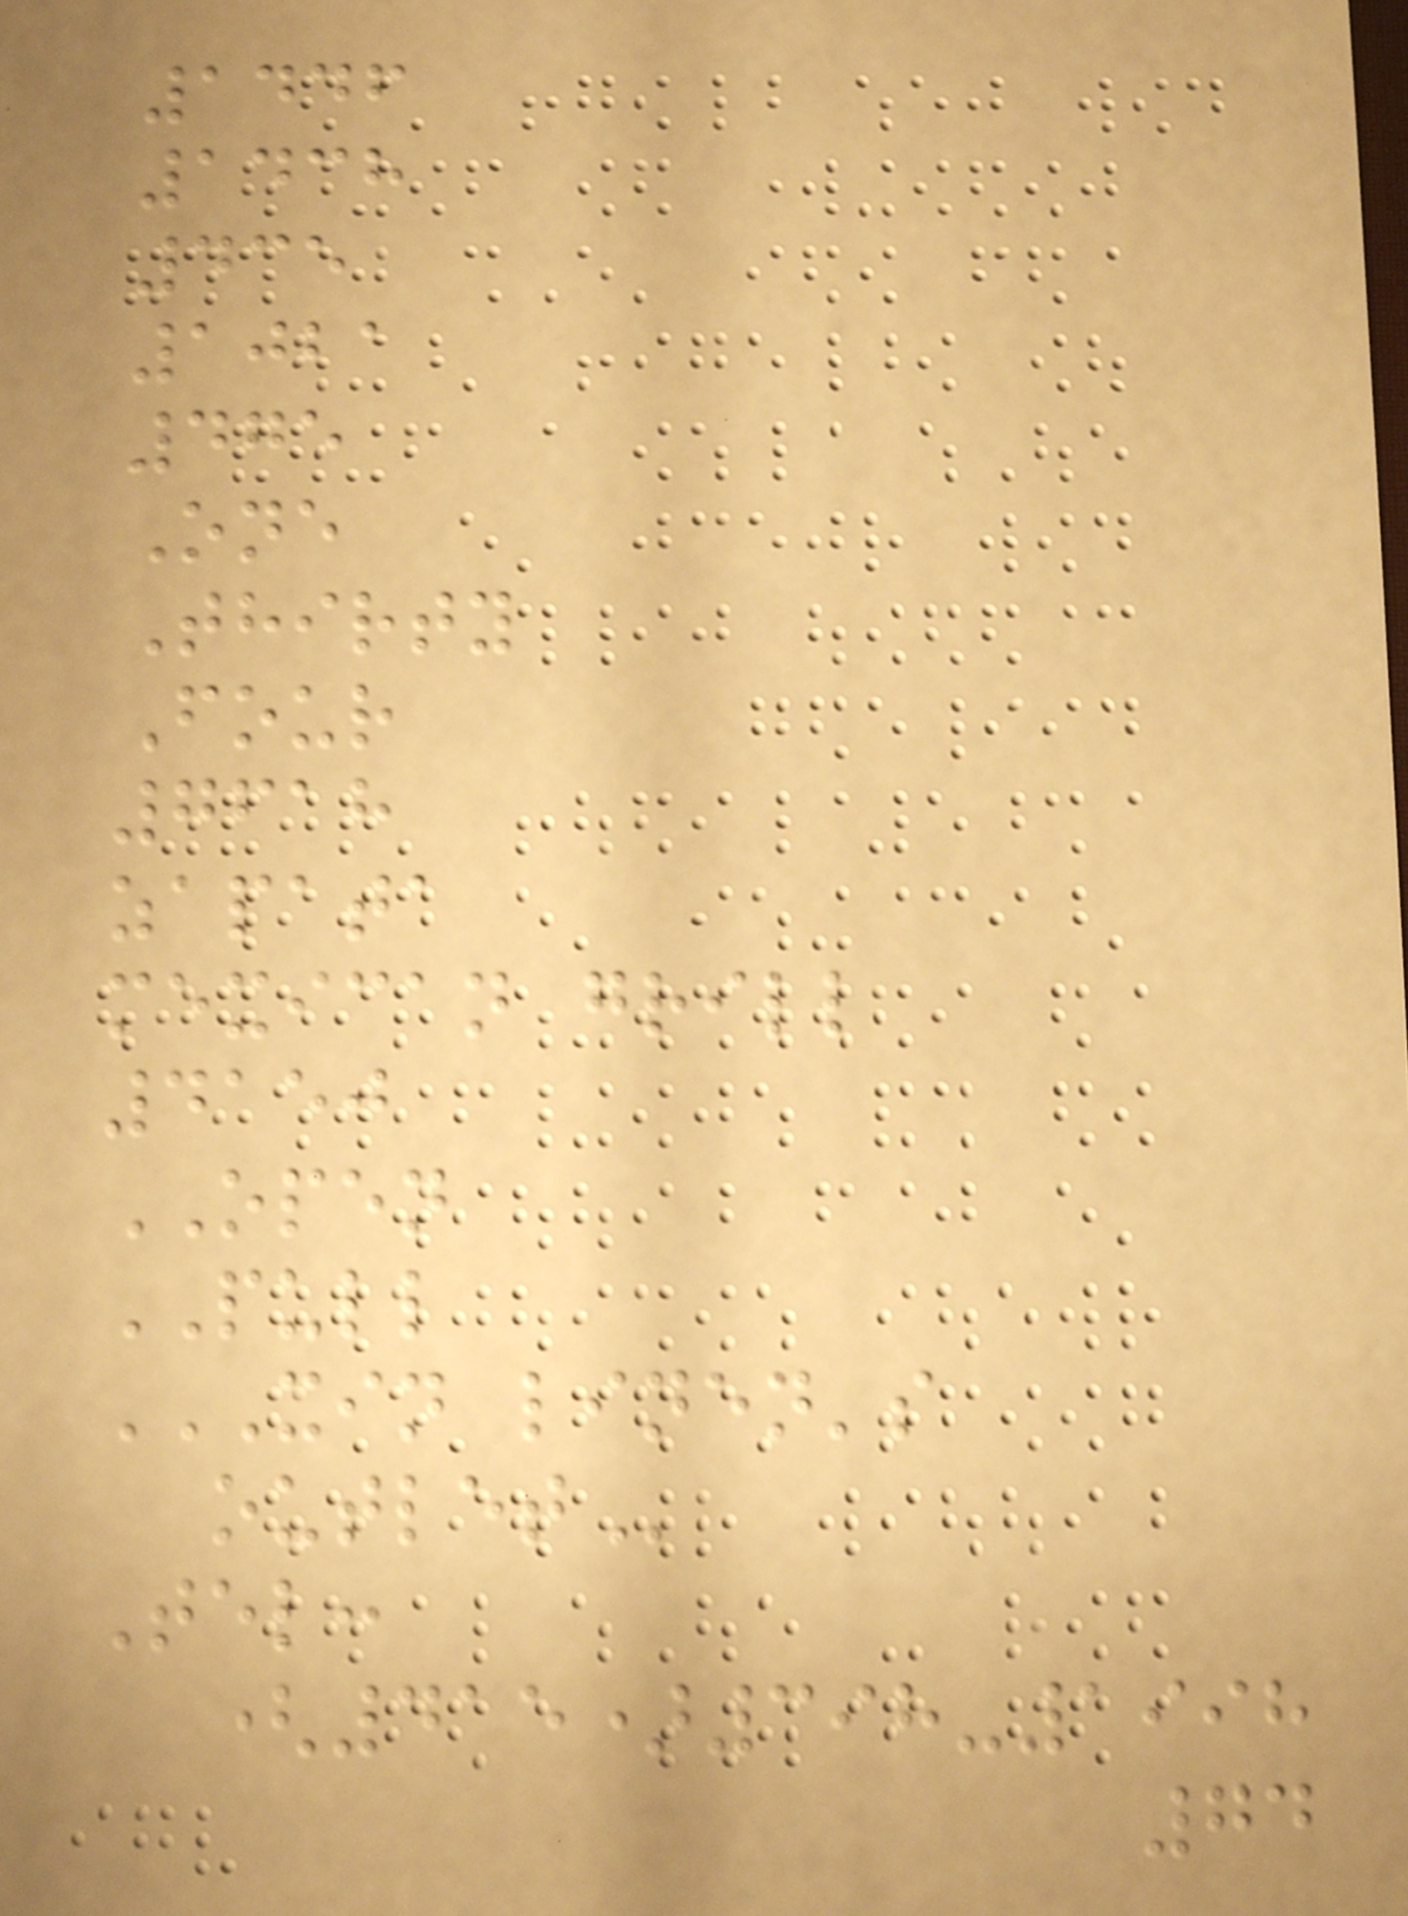1446
1438
435
1021
475
One
Thirty
Four
7618
zapata
mexican grill
4150
OPEN
PULL
XIN LINEN'S
OUTLET
Tel:
(415)398-1998
74
